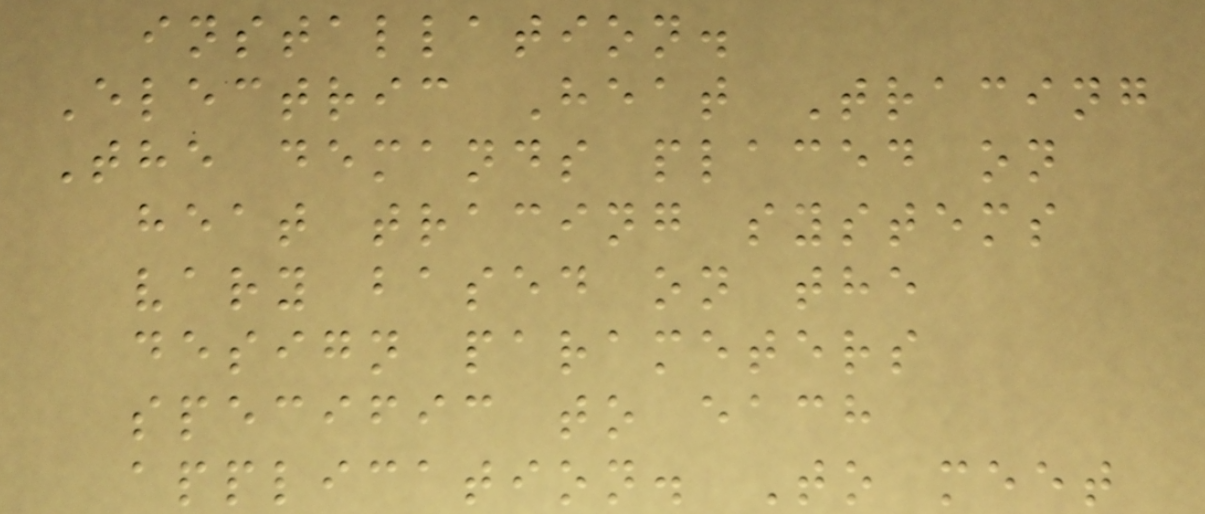installation.
Electric Heat Tracing
The demands placed on
heat tracing systems
vary based on the
design parameters
specific to each
application. To meet
